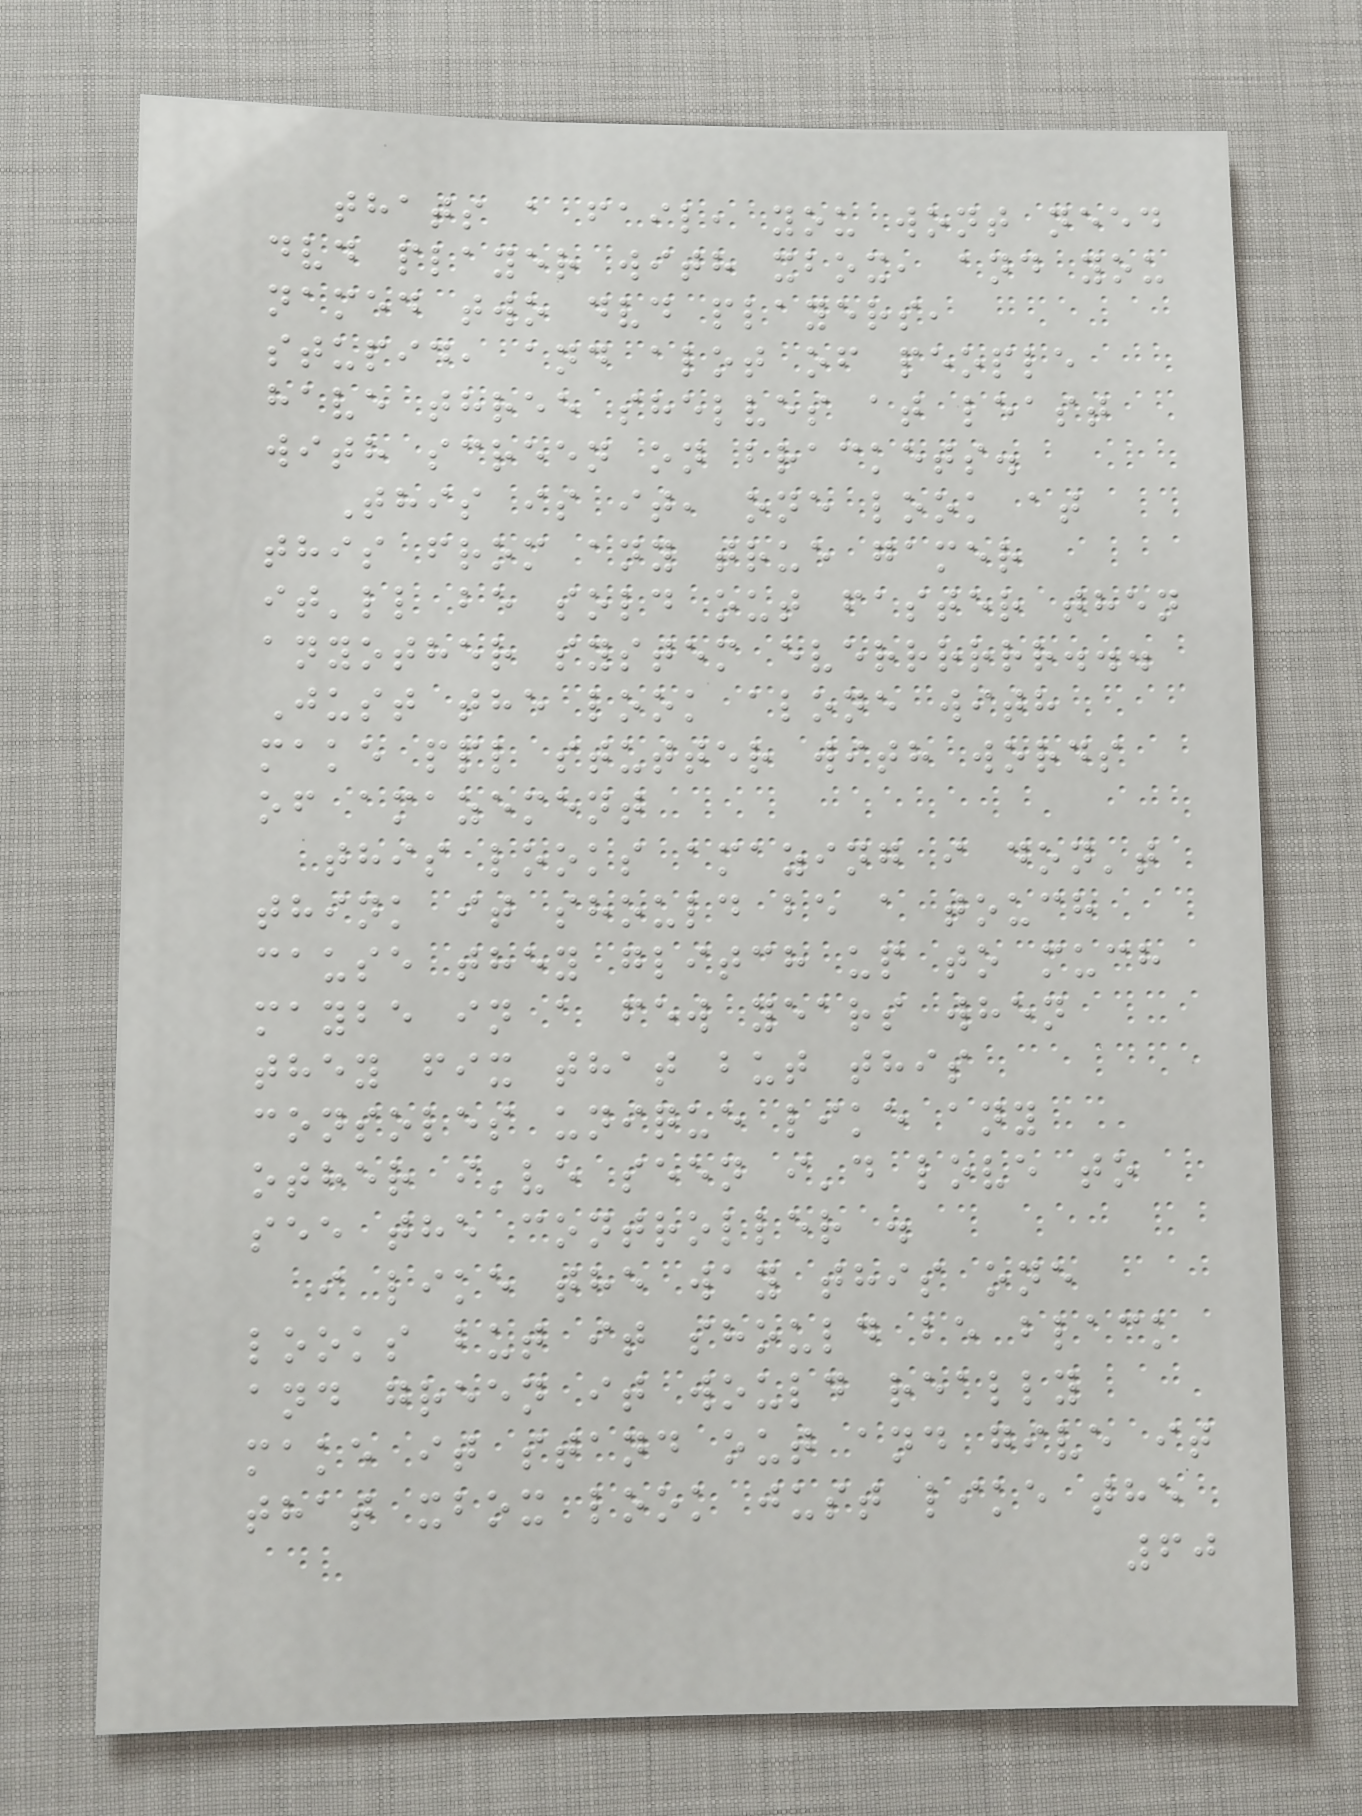thats a fail, you wont need
dvd player with xbox, and you
named two dvd players,
stupid, and alot of people
have three shelves at least
with screen on brackets.
This is it, one look at
this from any true gamer
it'll be sold out faster then
anyother system everrrrrr...
Just the look alone with
make ppl stutter with words
of amazement
this looks amazing i don't
think it should be a touch
cause they glitch up to much
maybe in a few years when
they fix that but this
consoles unique like any
other i've seen i'd love to
see the controller .
i like the way this one
looks but it should be black
and green it would really
make it stand out and give it
that xbox look just like the
60
